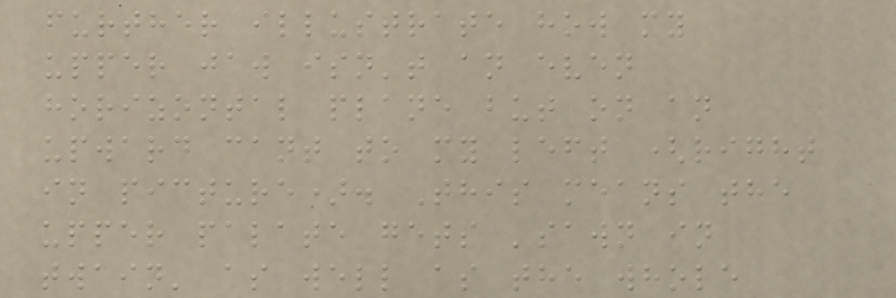further illustrate how my
upper jaw isn't an even
horizontal plane but on an
upward cant to my left (right
in picture). This means the
upper palate gets 'sawn in
twain' as well as the whole
